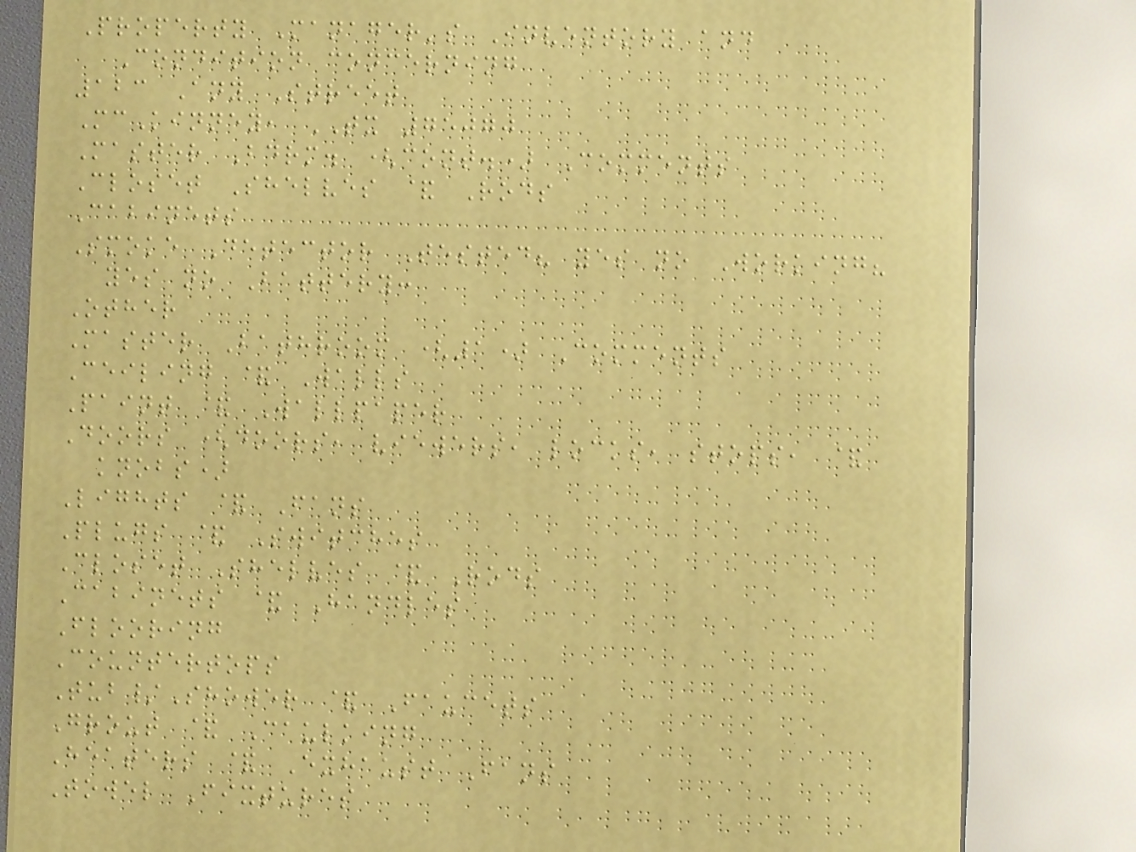Property Manager's Inventory and
Condition concerning
123 Any Street
McKinney, TX 75070
Master Bdrm. (cont.) Comments
Closet Shelves & Rods
Cabinets
Smoke Detector Tested? yes no Working?
yes no Battery:
Other
Master Bathroom (1) Comments
Ceiling & Walls
Paint & Wallpaper
Doors (doors, viewers, locks, stops, &
knobs)
Lights & Fans
Plugs & Switches
Closet Shelves & Rods
Cabinets & Handles
Flooring
Countertops
Tub/Shower & Faucets
Grout & Caulking
Heaters & Exhaust Fans
Towel Fixtures
